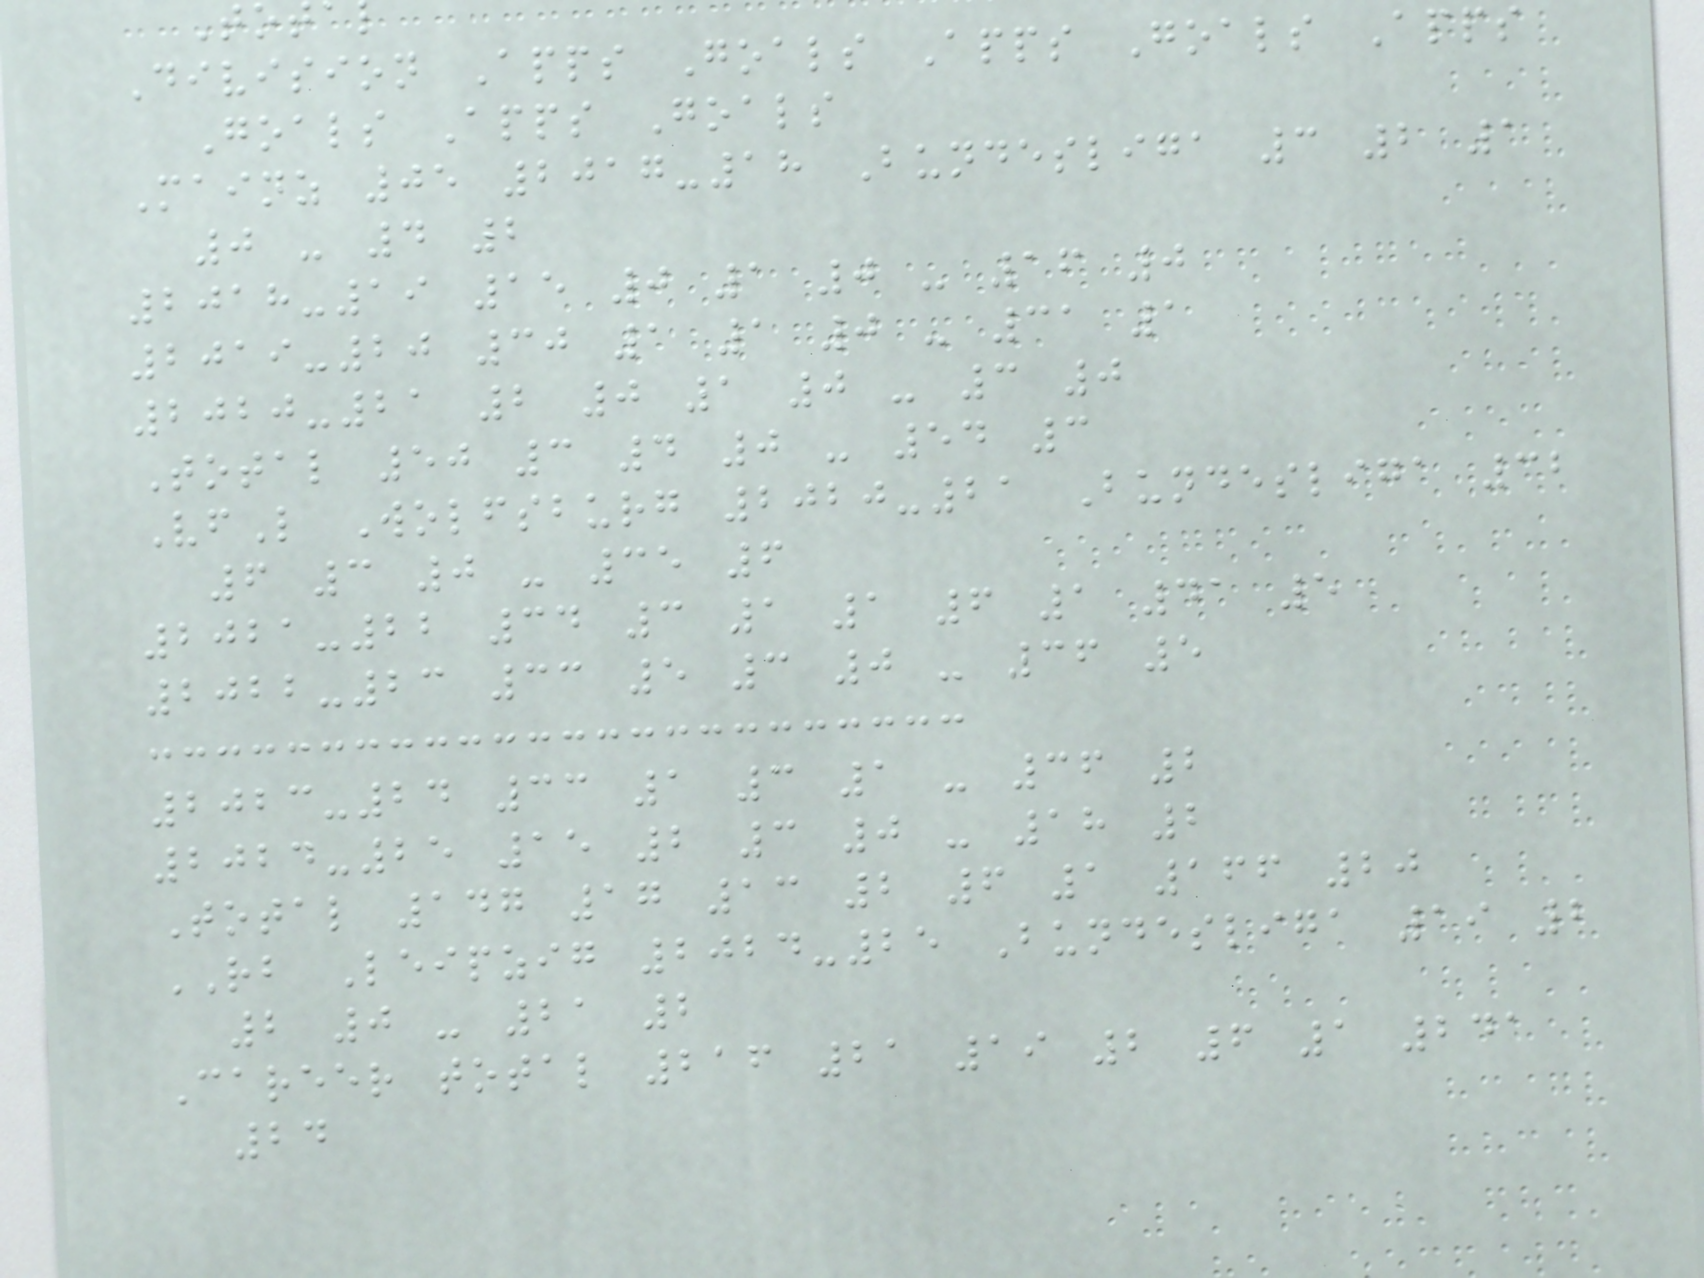Tot
Division Apps Goals Apps Goals Apps
Goals Apps Goals
Mainz 05 2017-18 Bundesliga 3 2 1
0 - 4 2
2018-19 15 0 1 0 - 16 0
2019-20 30 1 1 0 - 31 1
2020-21 2 0 1 0 - 3 0
Total 50 3 4 0 - 54 3
VfL Wolfsburg 2020-21 Bundesliga 32
6 3 0 - 35 6
2021-22 34 3 1 1 6 1 41 5
2022-23 33 5 3 0 - 36 5
2023-24 33 1 3 1 - 36 2
2024-25 15 2 3 0 - 18 2
Total 147 17 13 2 6 1 166 20
RB Leipzig 2024-25 Bundesliga 19 2
2 0 - 21 2
Career total 216 21 19 2 6 1 241
24
